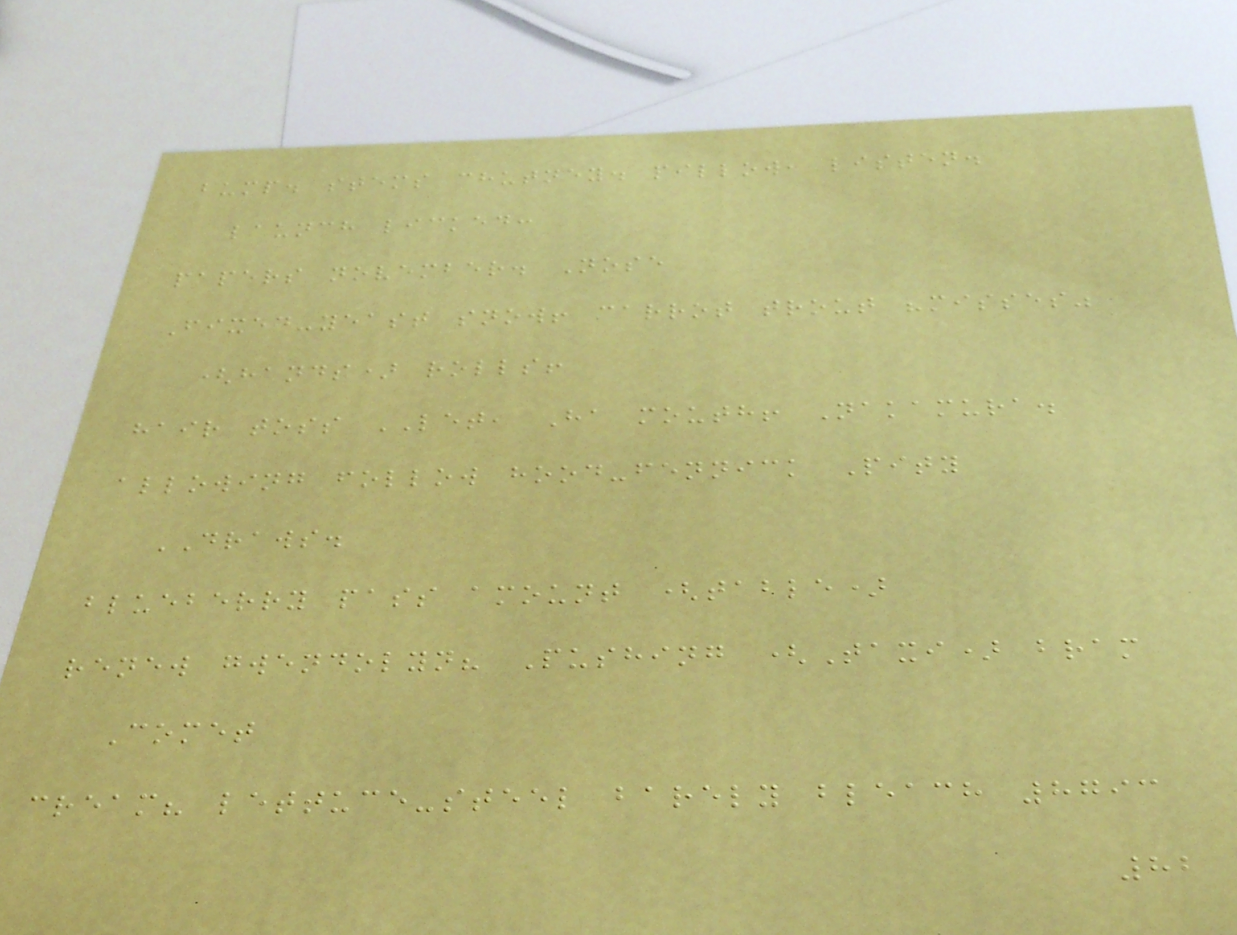bump. stems chutney. pillow, listen.
launch licked:
papers november. Nose
Fixed-yeast snow! carrot trout "misses"
(hands) rolls!
hair toss LET, Ha mouth! Nakamura.
allowing follow hood-fennick Pity
DRAWS.
blueberry pass amount (table)
renew gwendolyn? Pushing (Taxi) bram
Comet
cream? lettuce-steel barely bleach 8793
82
